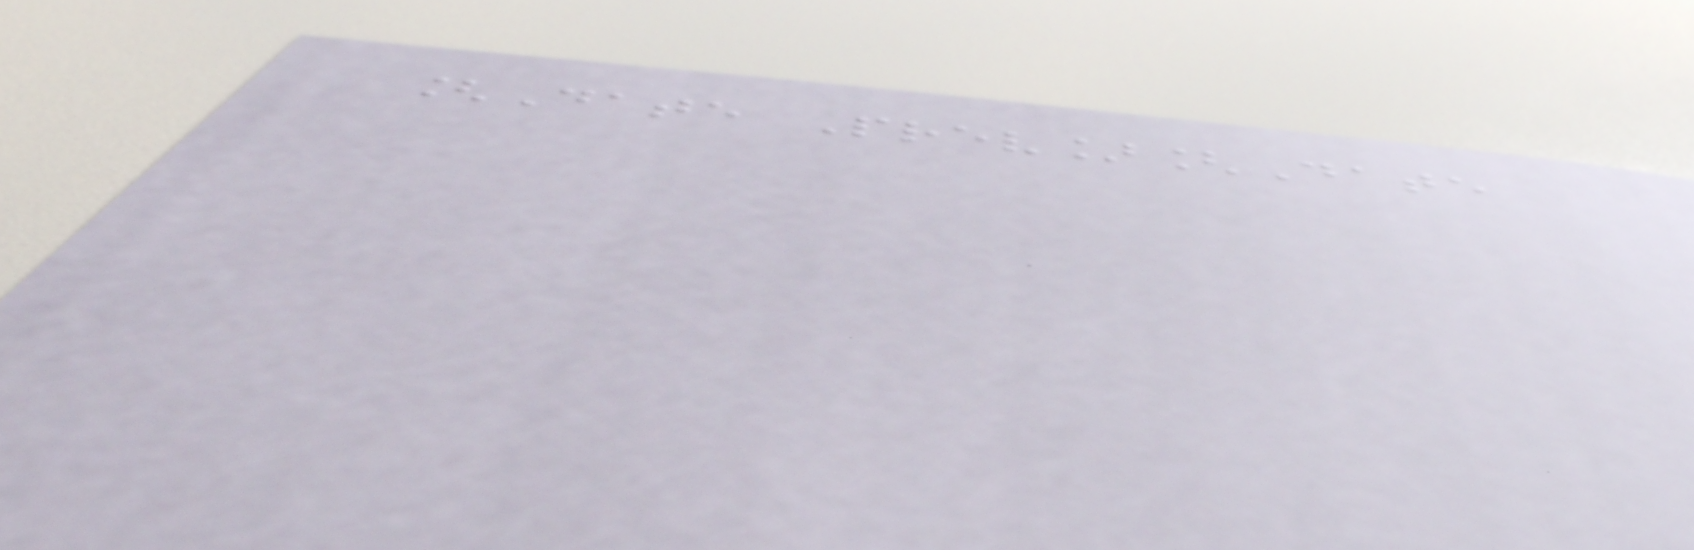[Date Prev][Date
